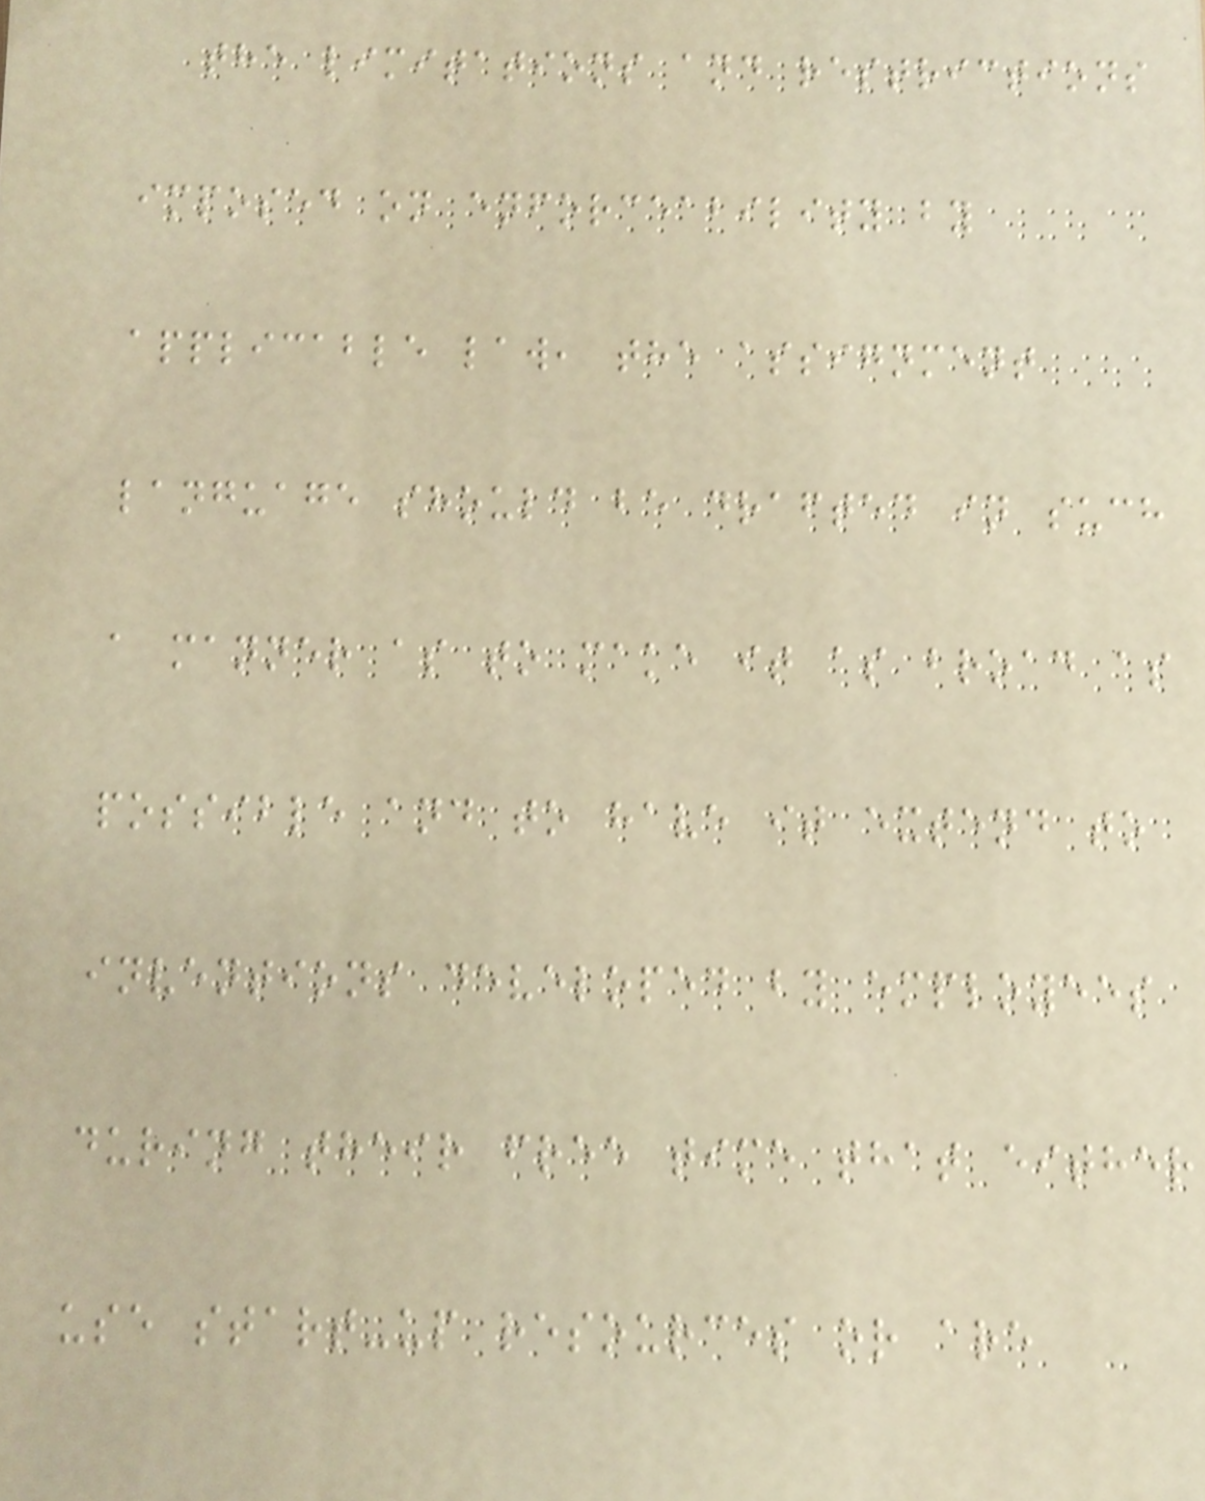the limitations and restrictions
imposed on enforceability by
applicable law, the assignment
language should be drafted in such
a manner as to make it as broad as
possible and to have it extend to
inventions developed by employees
during their free time that either
use start-up resources or are
